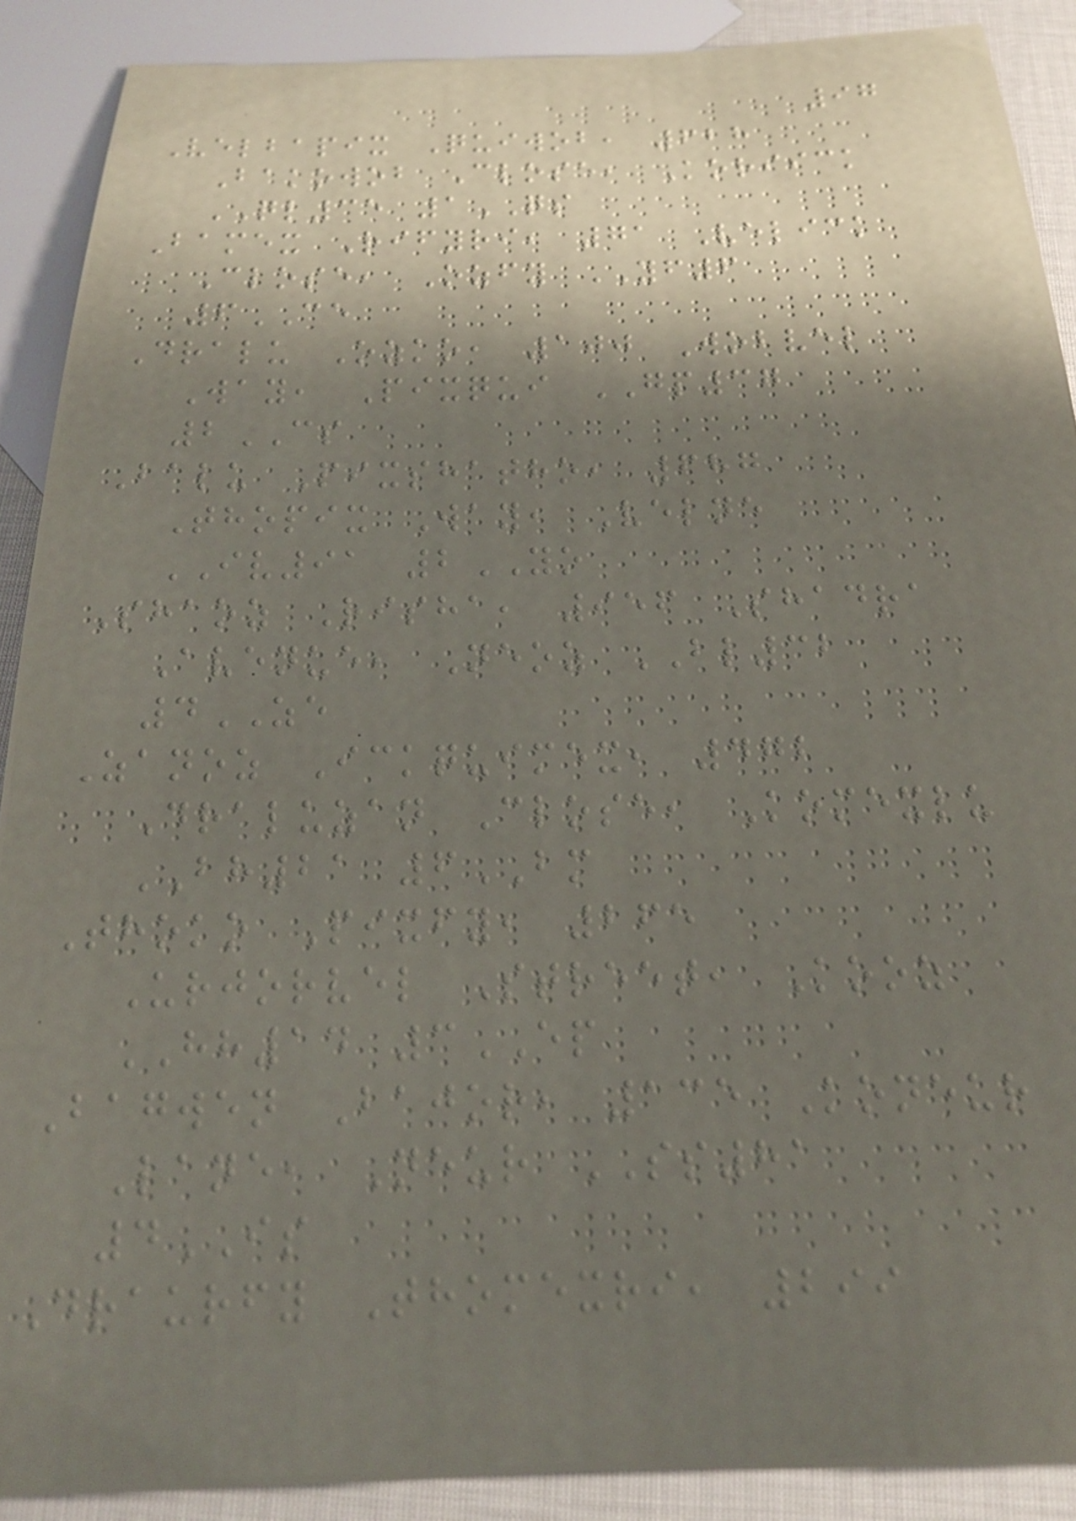97
Velbapix Quiwob, 628
Bakowob Close, Koriick
QL35 1QS
Bamex Rifyri, 71 Velick
Close, Ozfy YF6
6CE
Dralu Ozko, 100 Wobvel
Way, Pixqui GP37
2CS
Balu Pixshatho, 687
Thopix Way, Velne
IV91 2YO
Shaoz Risha, 956 Shadra
Avenue, Neoz BL32
4ZE
Zanoz Ickquimex, 472
Draluzan Close, Komexlu
BH21 6BM
Thoko Pixfy, 265
Urjorvel Street, Kooz
HH14 3EP
Bagwen Bajor, 135 Koneur
Lane, Neur SS81
4IS
Draurfy Thomexri, 299
